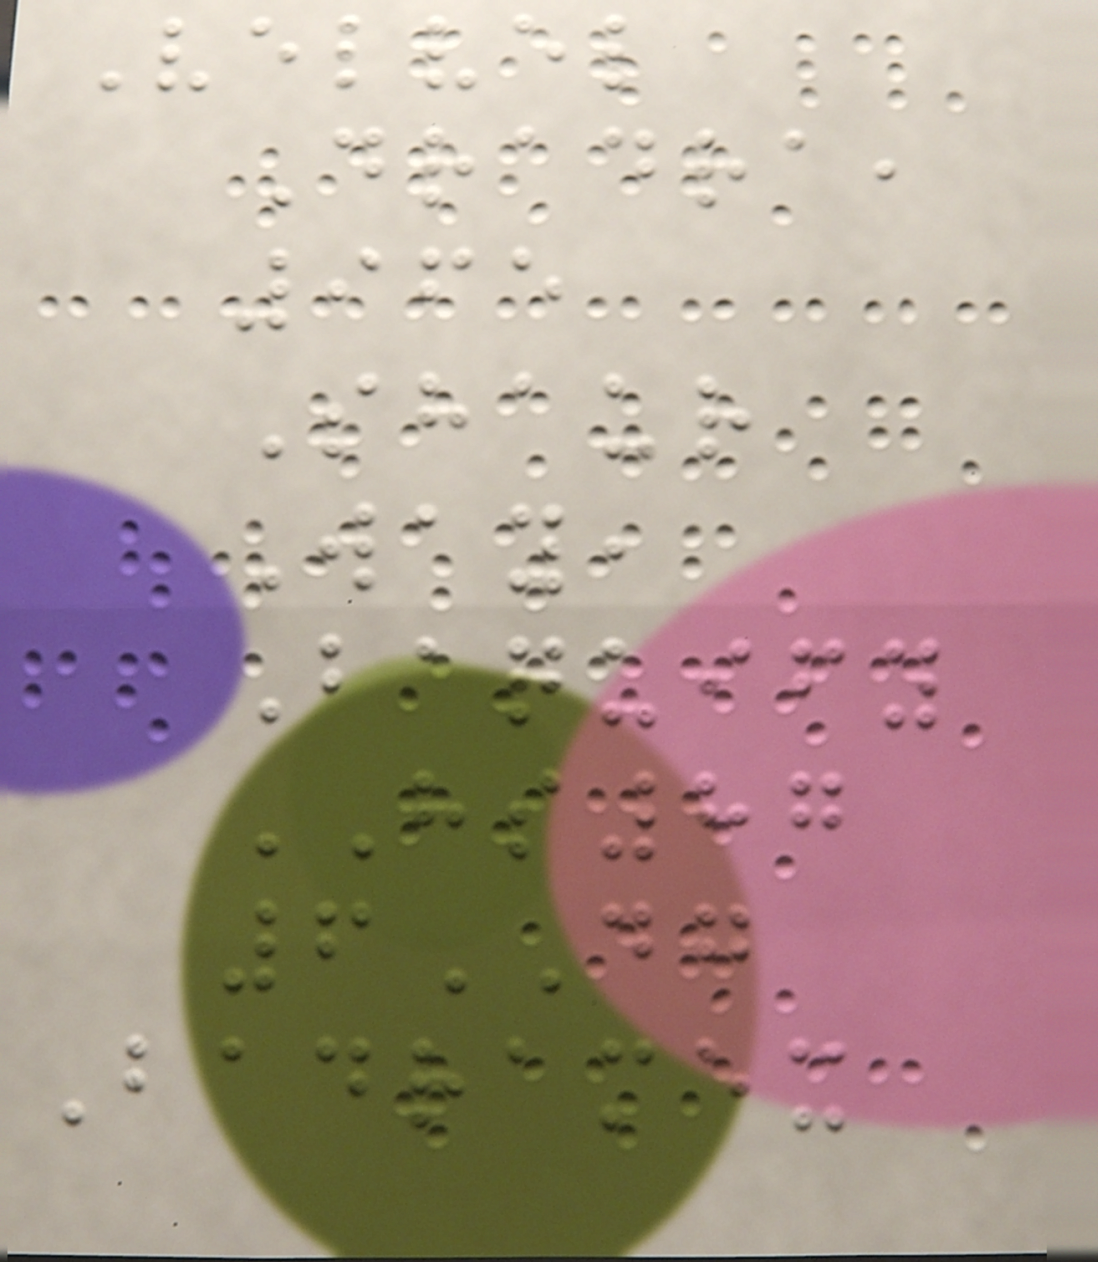Velvel
Dradra,
965
Shaur
Way,
Baquify
HS87
6DG
Badramex
